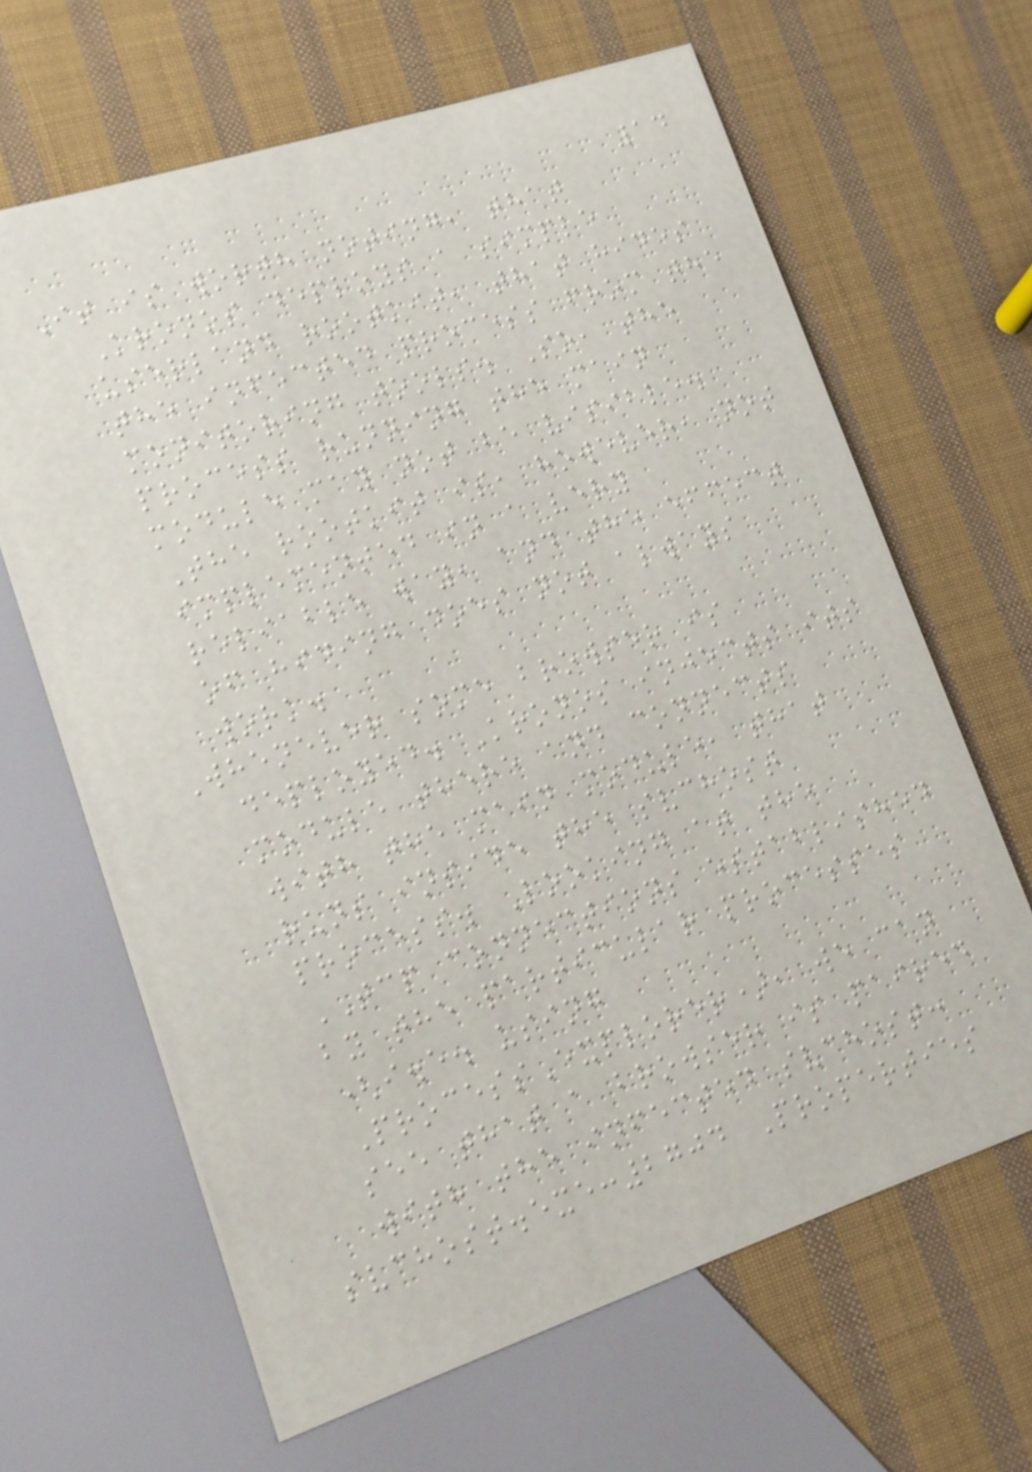14
It is worth noting, that
Kronos deploys a simple
userland rootkit, that hides
the infected process from the
monitoring tools. So, the
process running the main
module may not be visible.
The rootkit is, however, not
implemented in a very
reliable way, and the effect
of hiding does not always
work.
Whenever some browser is
deployed. Kronos injects its
module there and connects
with the main module, that
runs inside the svchost
process. Looking at the
TCP connections established
by the particular processes
(i.e. using
ProcessExplorer), we can
see that a browser is paired
with the infected svchost:
svchost.exe:2704 Properties
